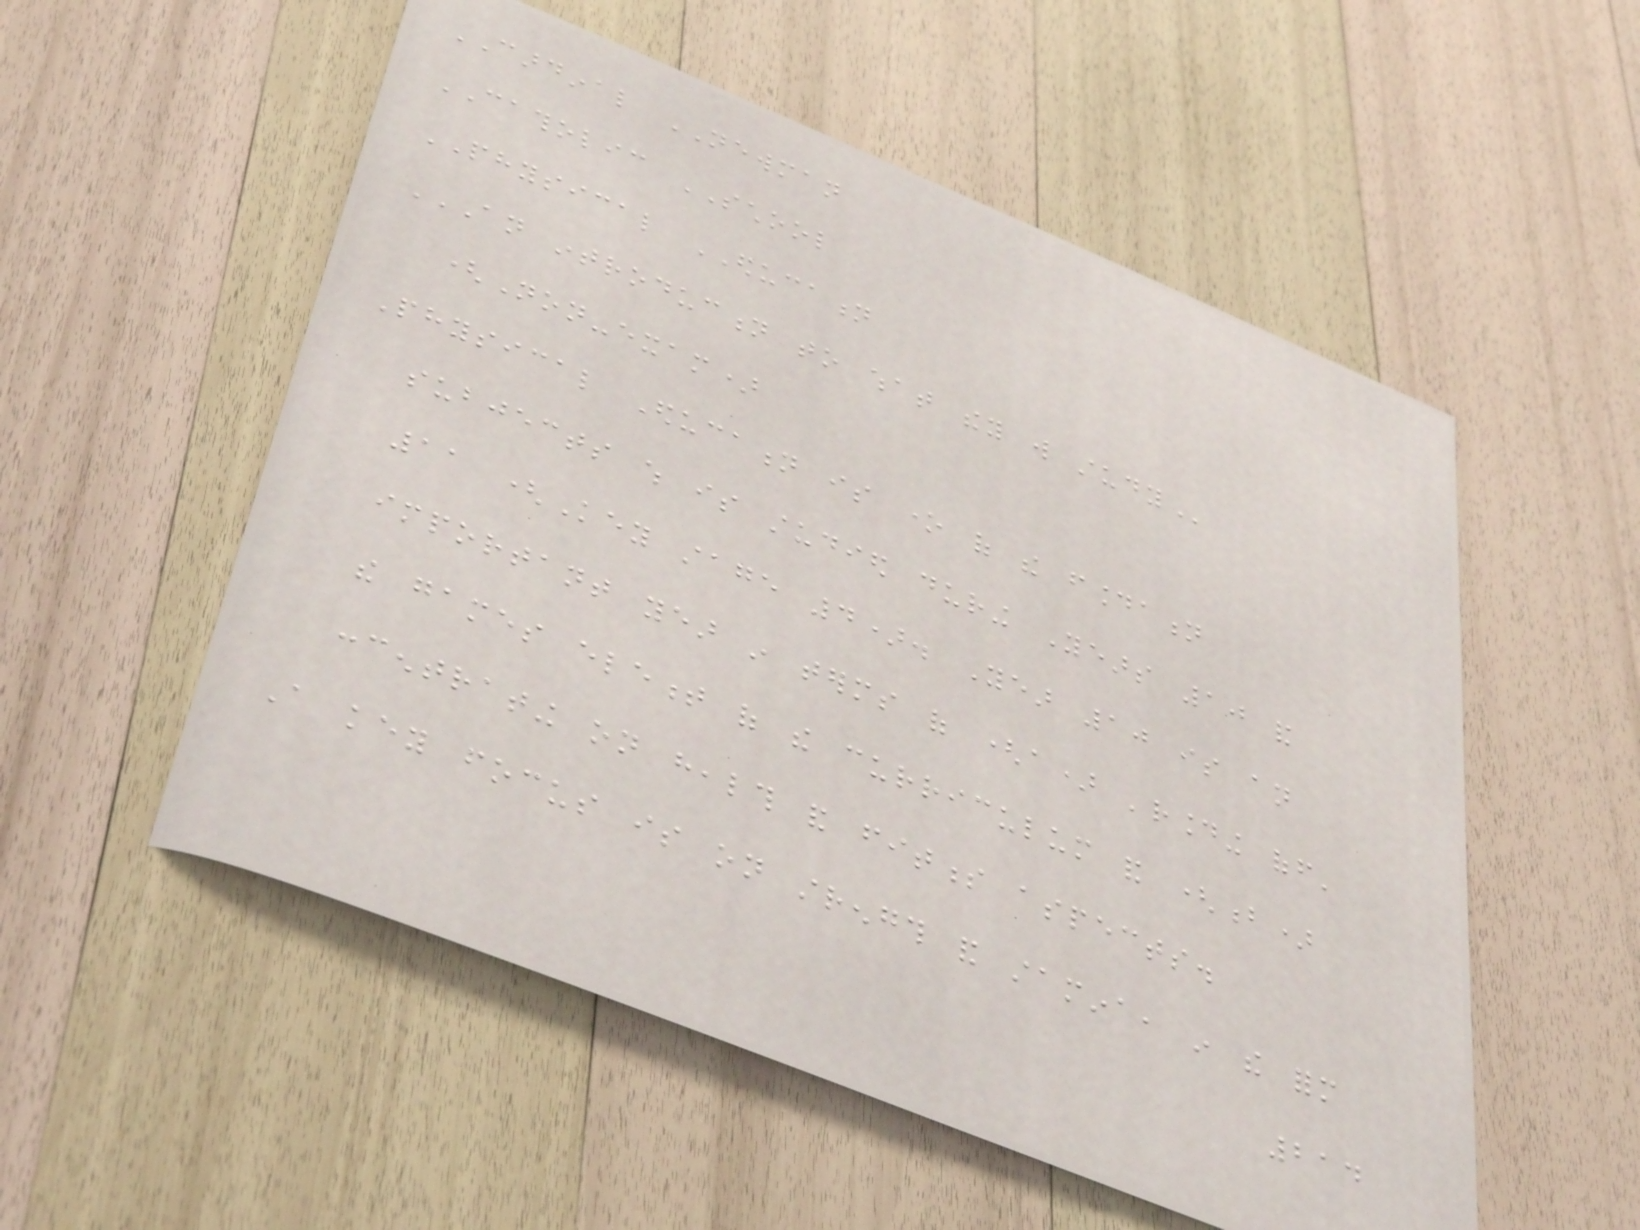CARDINAL NEWMAN
CATHOLIC SCHOOL
PHYSICAL EDUCATION
AN INTRODUCTION TO WHAT THEY WILL STUDY
(Non-exam)
Physical Education is one of the foundation
subjects which is studied during Years 10 and
11 (Key stage 4). Year 10 is an
important year in terms of (a) 'rounding off'
the games element of the curriculum and (b)
concentrating on health and fitness aspects.
A key focus is on strength and stamina, in the form
214
